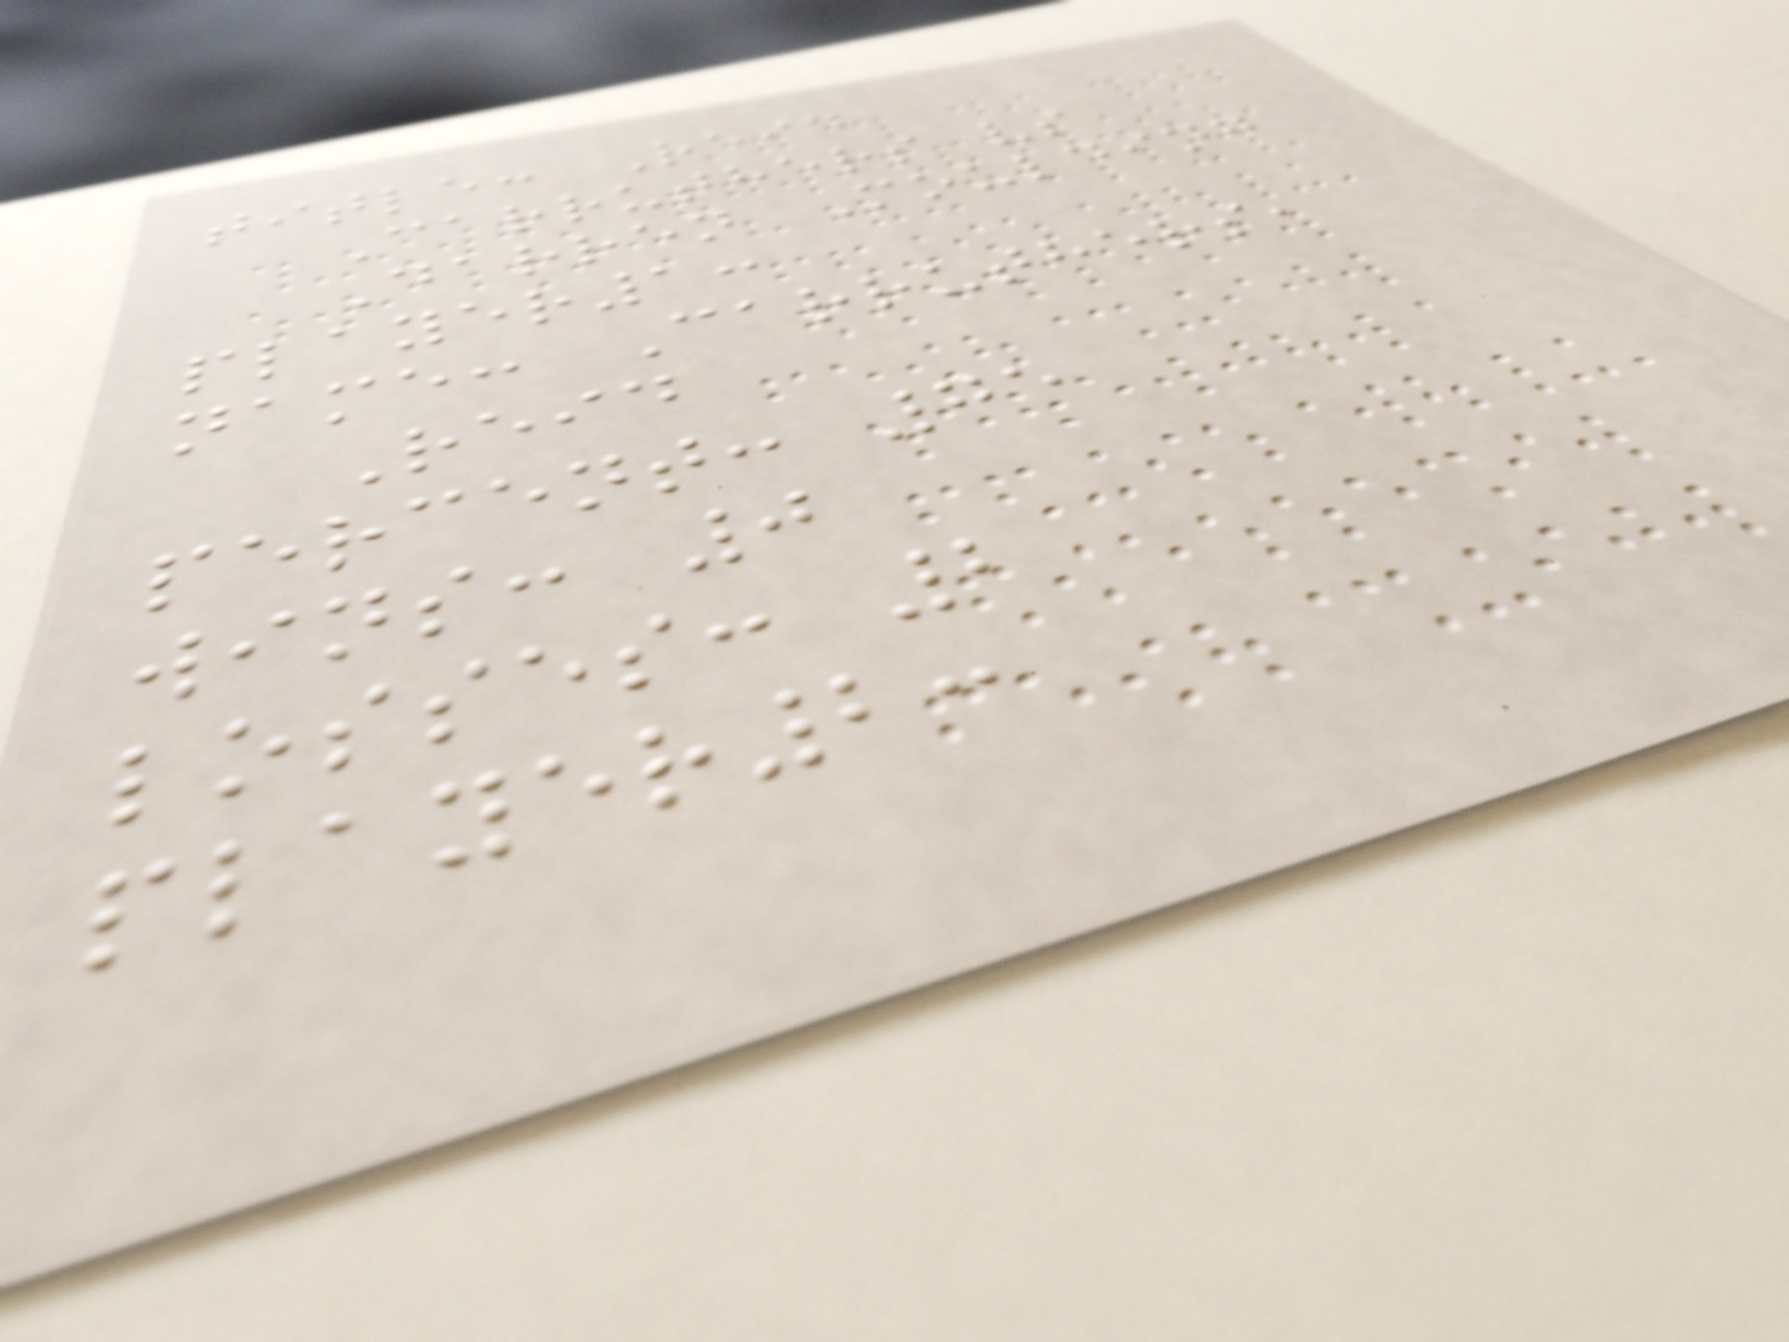title: Reid
Carruthers vs
Darren Moulding
player1:
name: Carruthers,
Reid
percent: 75
wins: 0
losses: 2
player2:
